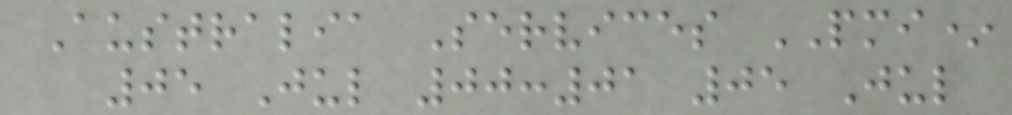Australia Services PMI*
05 Jul 00:01 05 Jul
